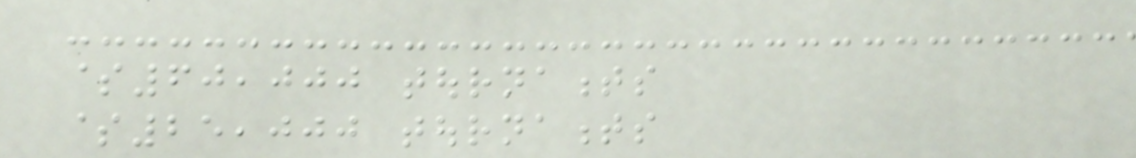$60,000 tournaments
$25,000 tournaments
